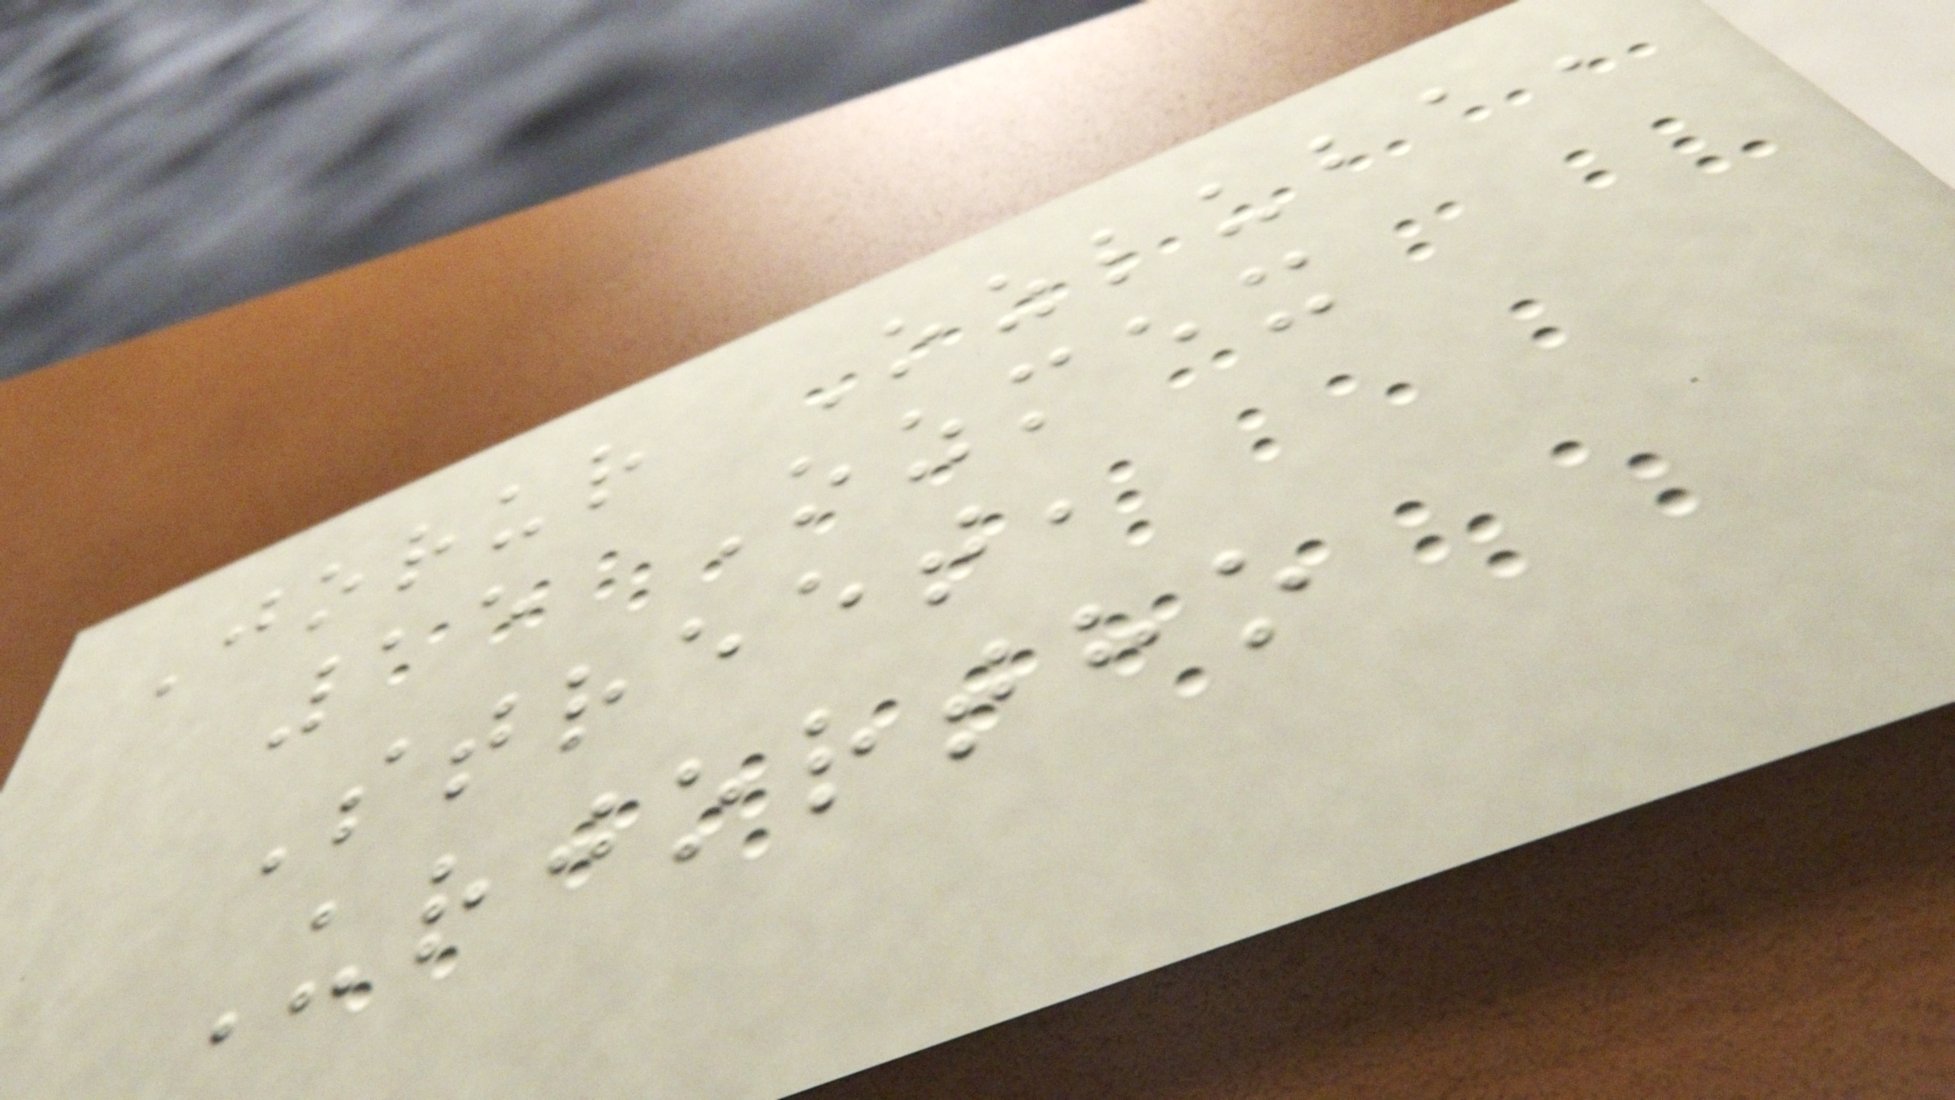Jorur Ozluba,
15 Ozmex
Street,
Urjortho
